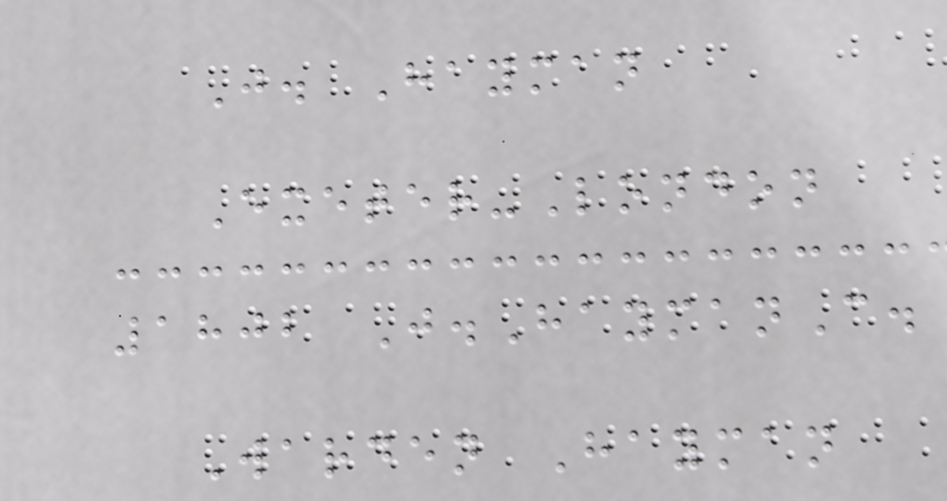J. Hayman
Exeter-London
1802 J.HaymanC.
Warden Hayman
